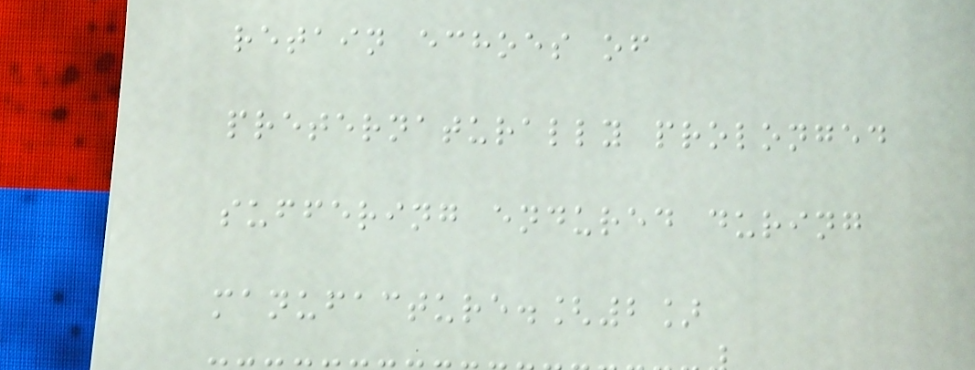retain echoes of
preternaturally prolonged
suffering endured during
manufacture.[2]
